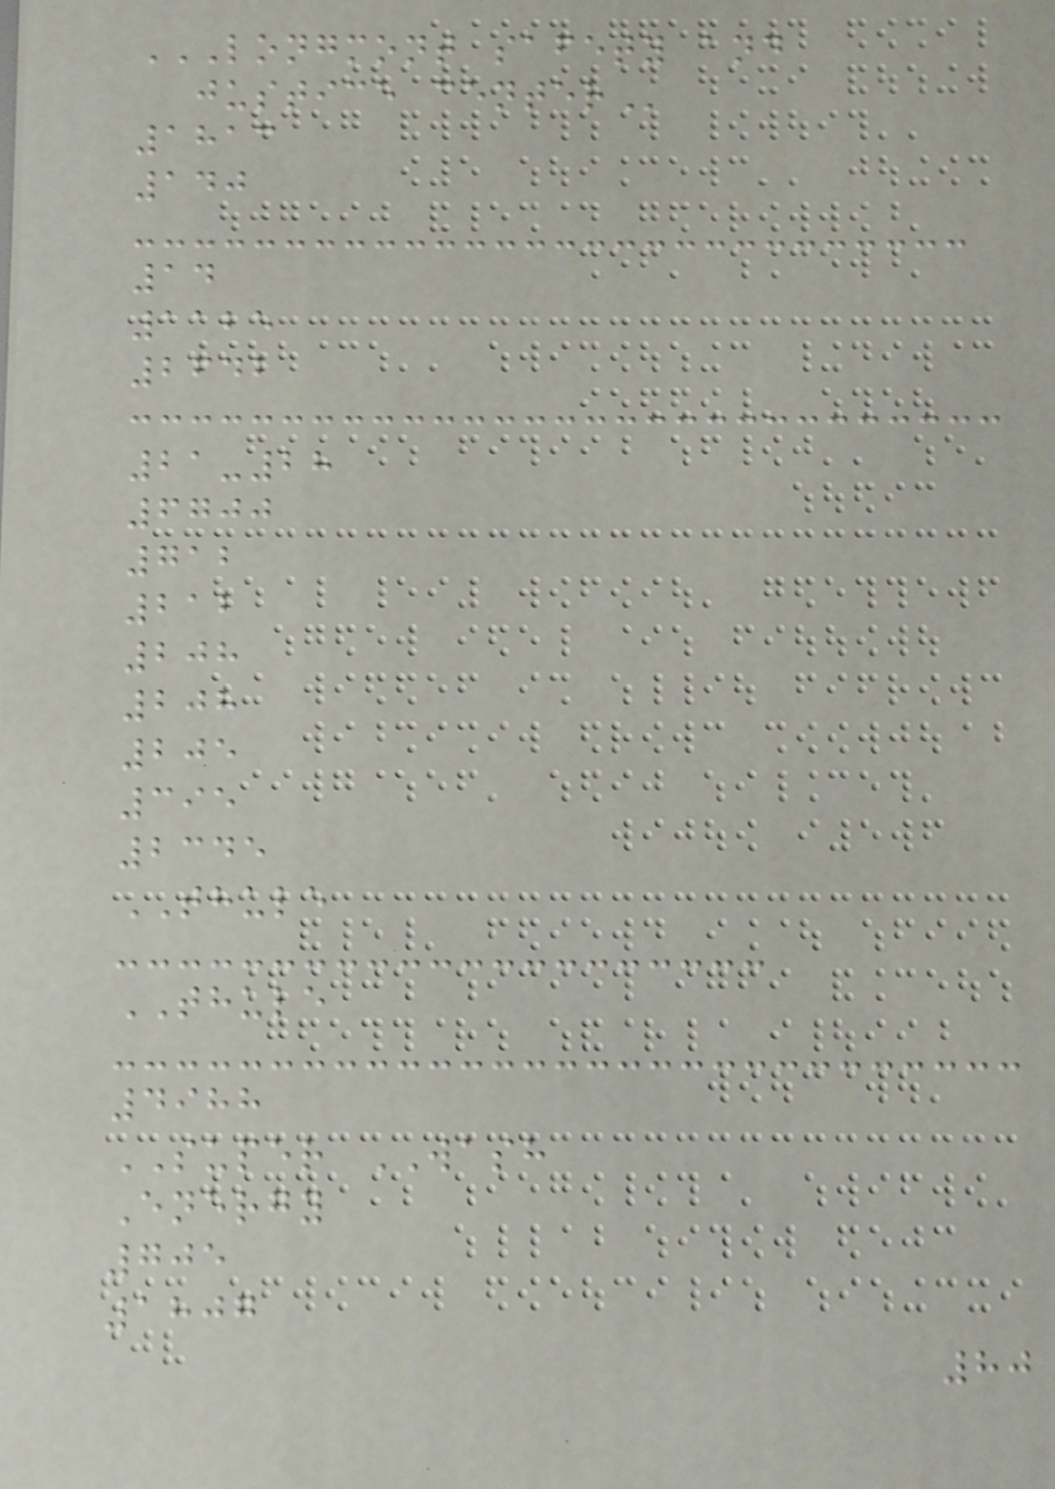LONGMONT SAFETY AND
JUSTICE CENTER
1813
140
14
1125
2642
21-28
6700
712
212
208
208
205
395
2345
THULE
THULE
4988
SUPER WASH
Energy
705
1807
80
